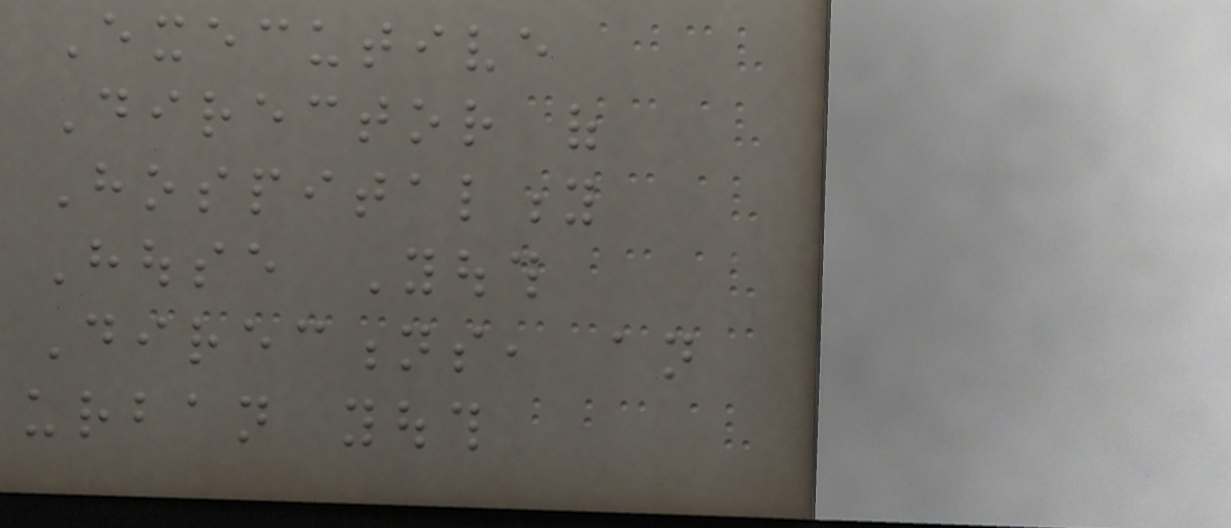Executive
Director of
Hospitality
House Youth
Directions, an
urban youth
